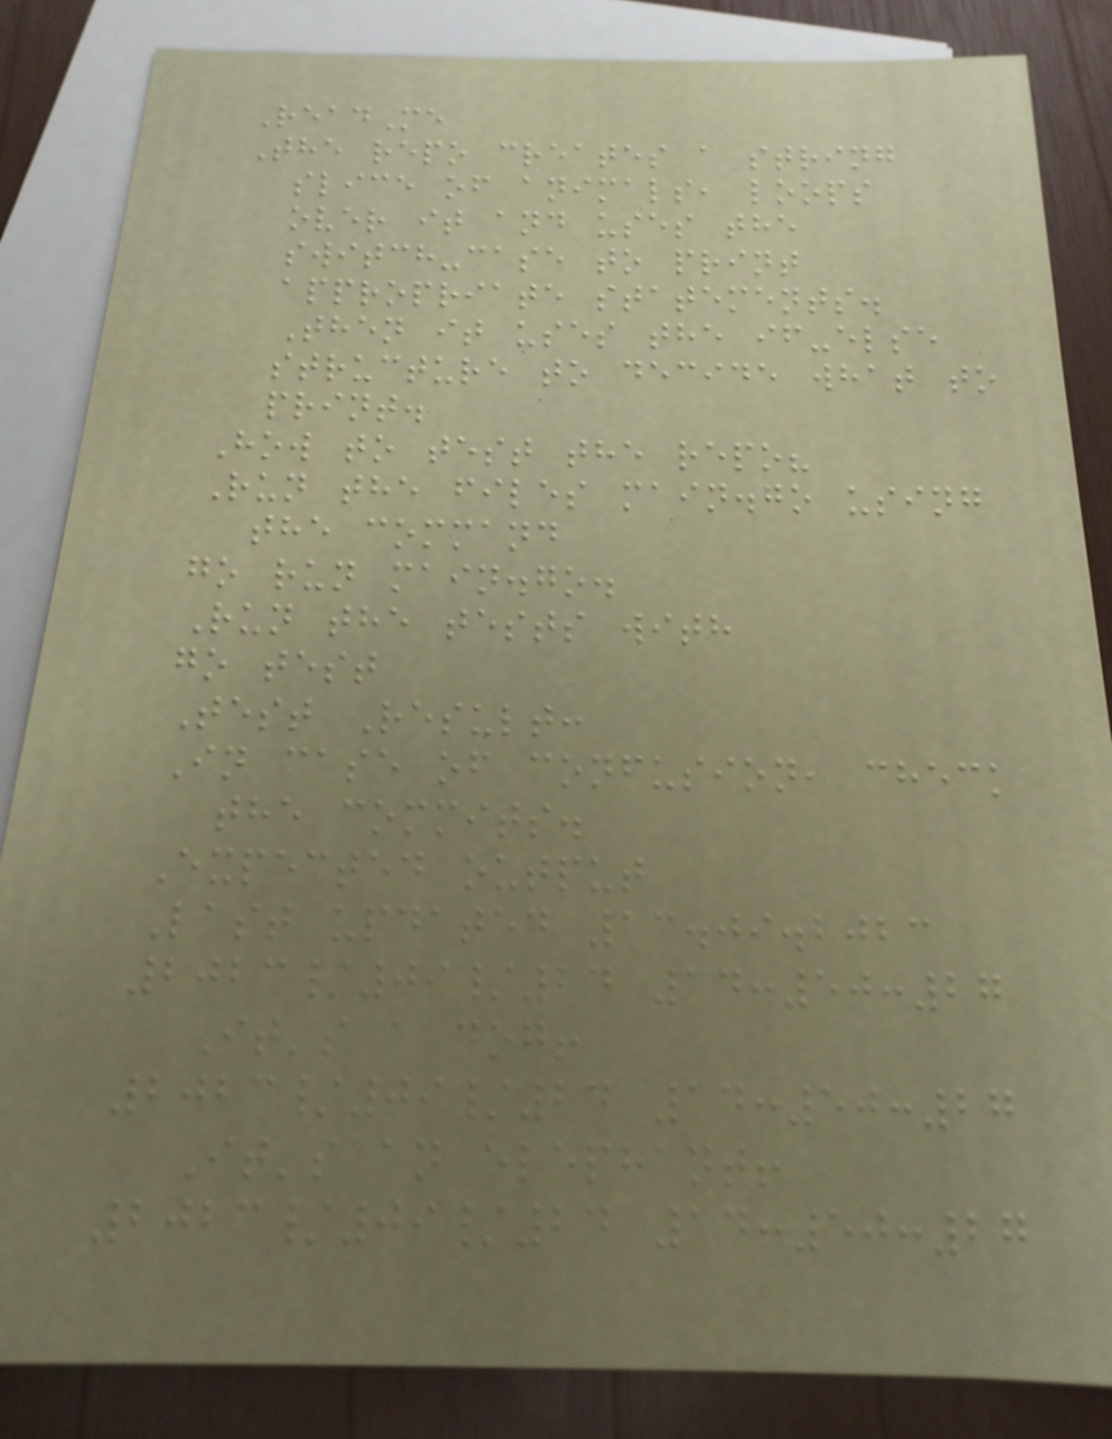ReadMe
The repo creates a string
slice of animals, loops
over it and uses the
switch-case to print
appropriate statements.
Then it uses the if-else
structure to decide what to
print.
How to test the repo?
Run the files main.go using
the command
go run main.go.
Run the tests with
go test
Test Result:
In case of confusion, check
the commits.
Expected output
Last updated 13.09.2023
2023/09/24 14:50:27
It's a dog!
2023/09/24 14:50:27
It's an elephant!
2023/09/24 14:50:27
